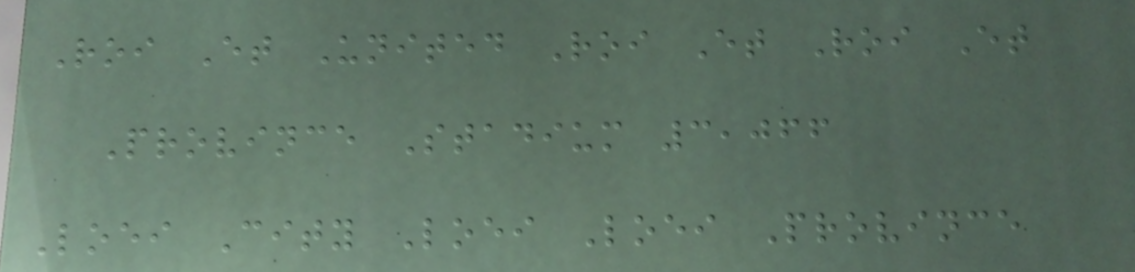Roi Et United Roi Et Roi Et
Province Stadium 3,066
Loei City Loei Loei Province
